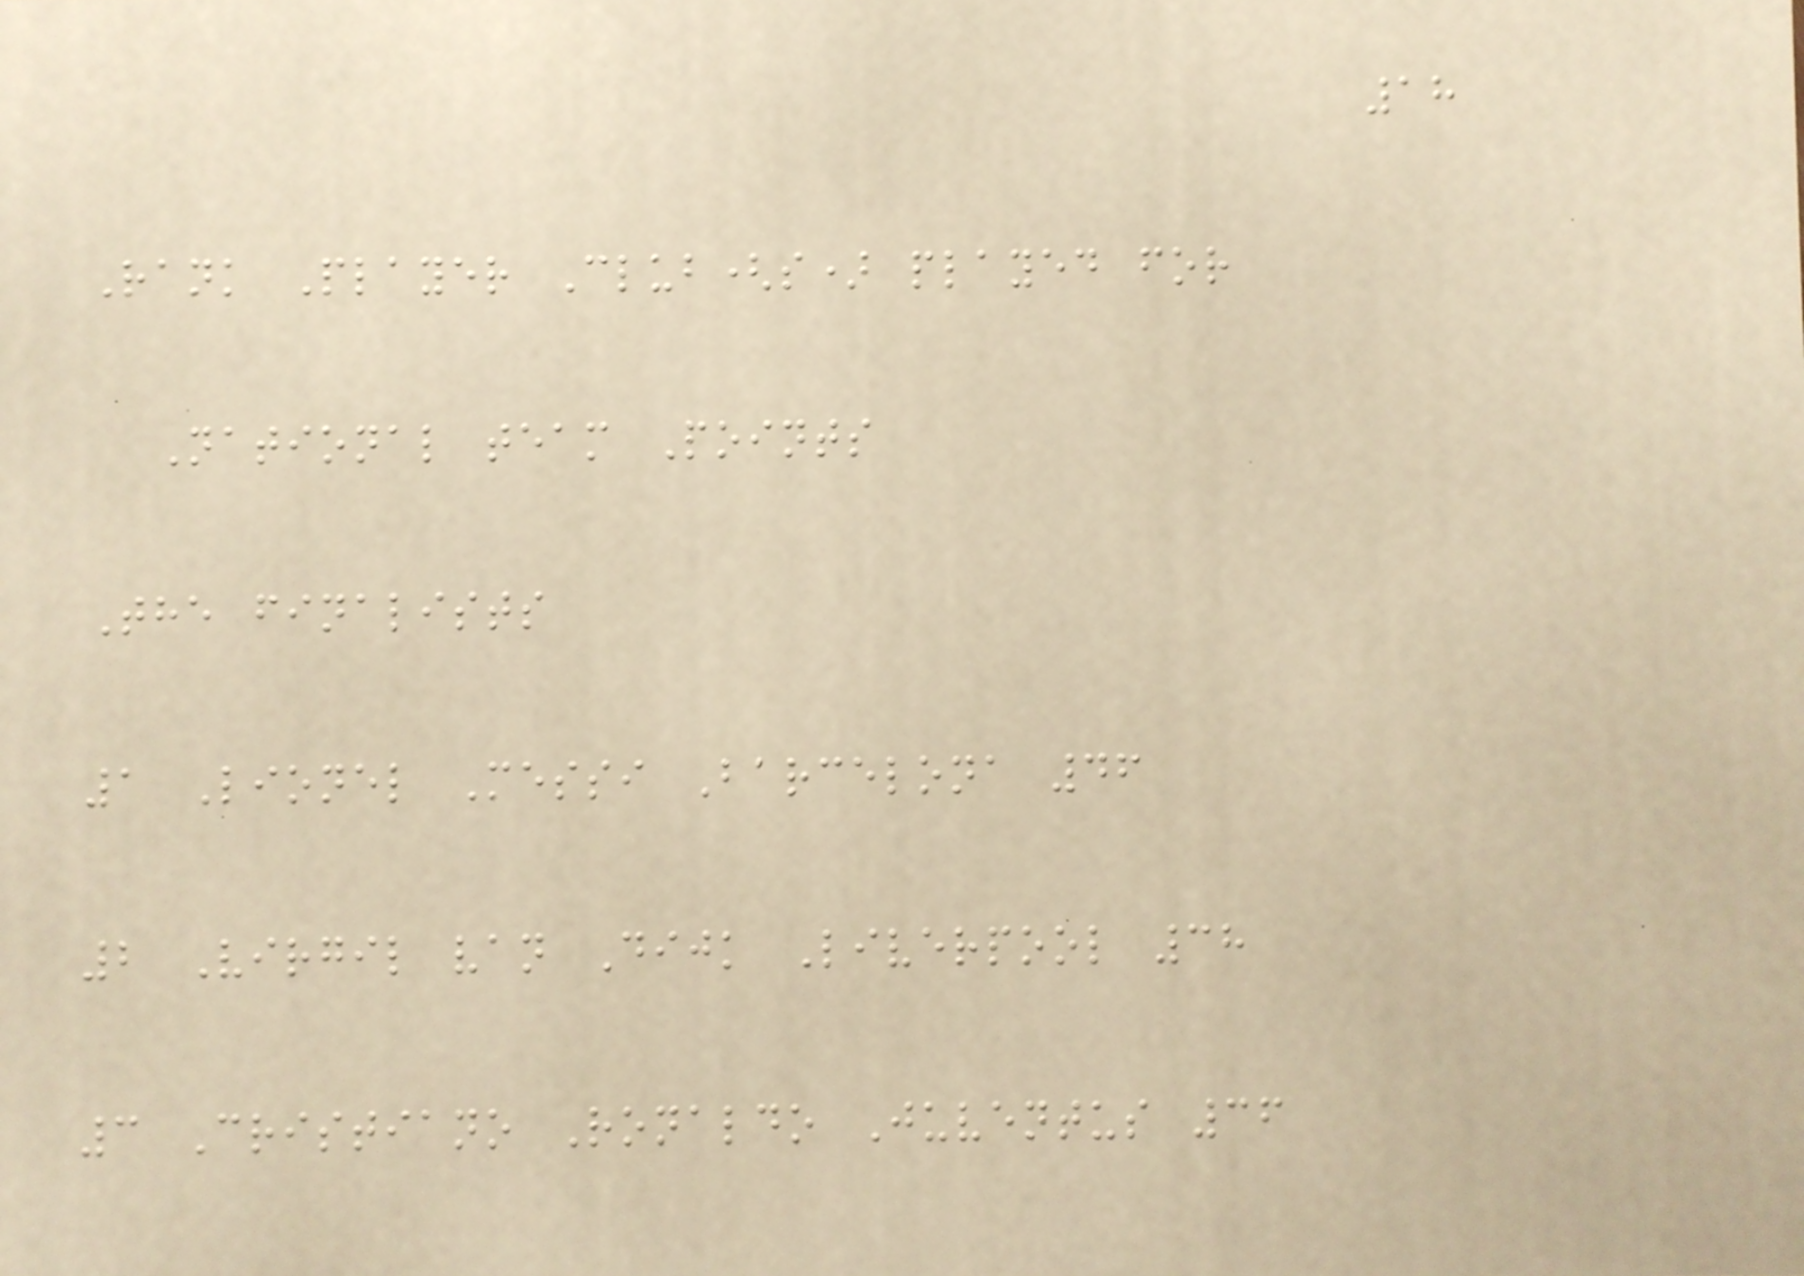18
Rank Player Club(s) played for
National team Points
The finalists
1 Lionel Messi Barcelona 46
2 Virgil van Dijk Liverpool 38
3 Cristiano Ronaldo Juventus 36
